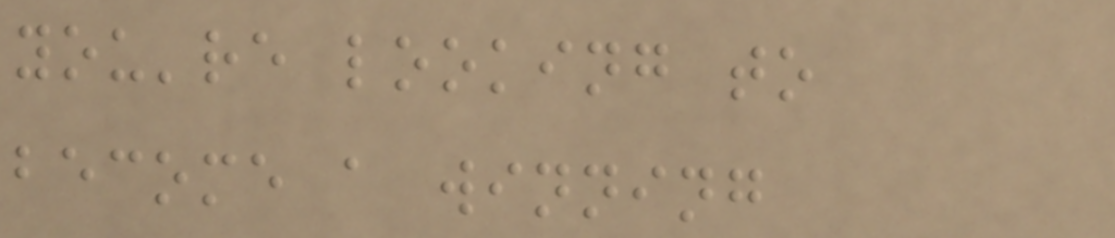you're looking to
become a winning
